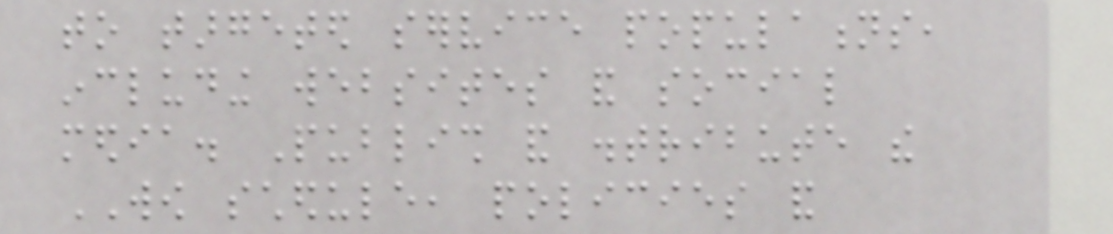to targeted service populations,
including websites and social
media. Publish and distribute the
WOW schedule, policies and
